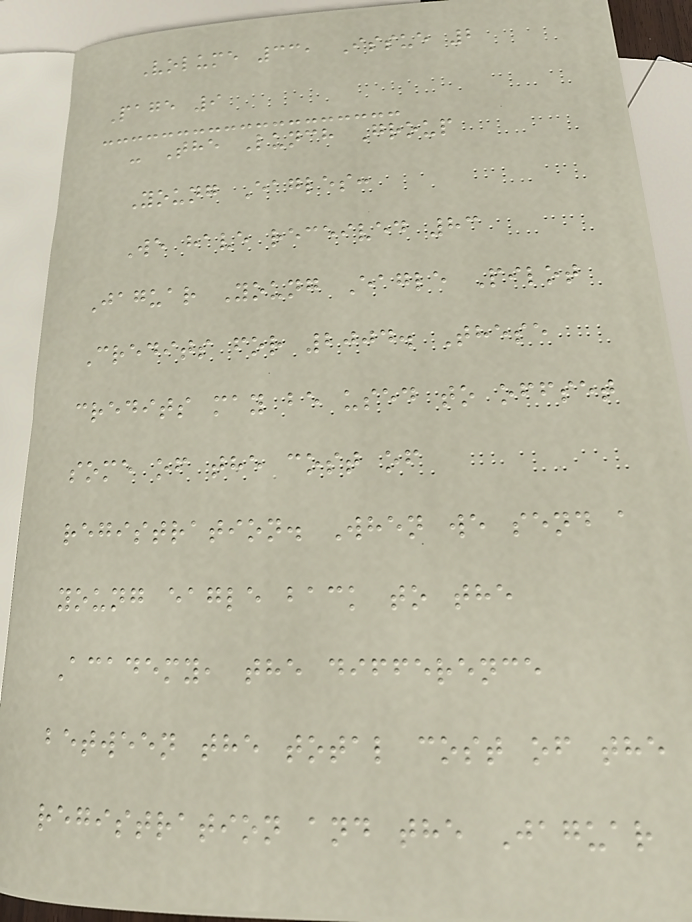Volume 33, Issue 2
Page 9
- The Lunch Group
Young Eagles:
We have received 83
Jaguar Young Eagle Pilot
Credits for 2004. These
credits may be used to offset
some of the cost of
registration. When we send a
young eagle back to the
Academy, the difference
between the total cost of the
registration and the Jaguar
